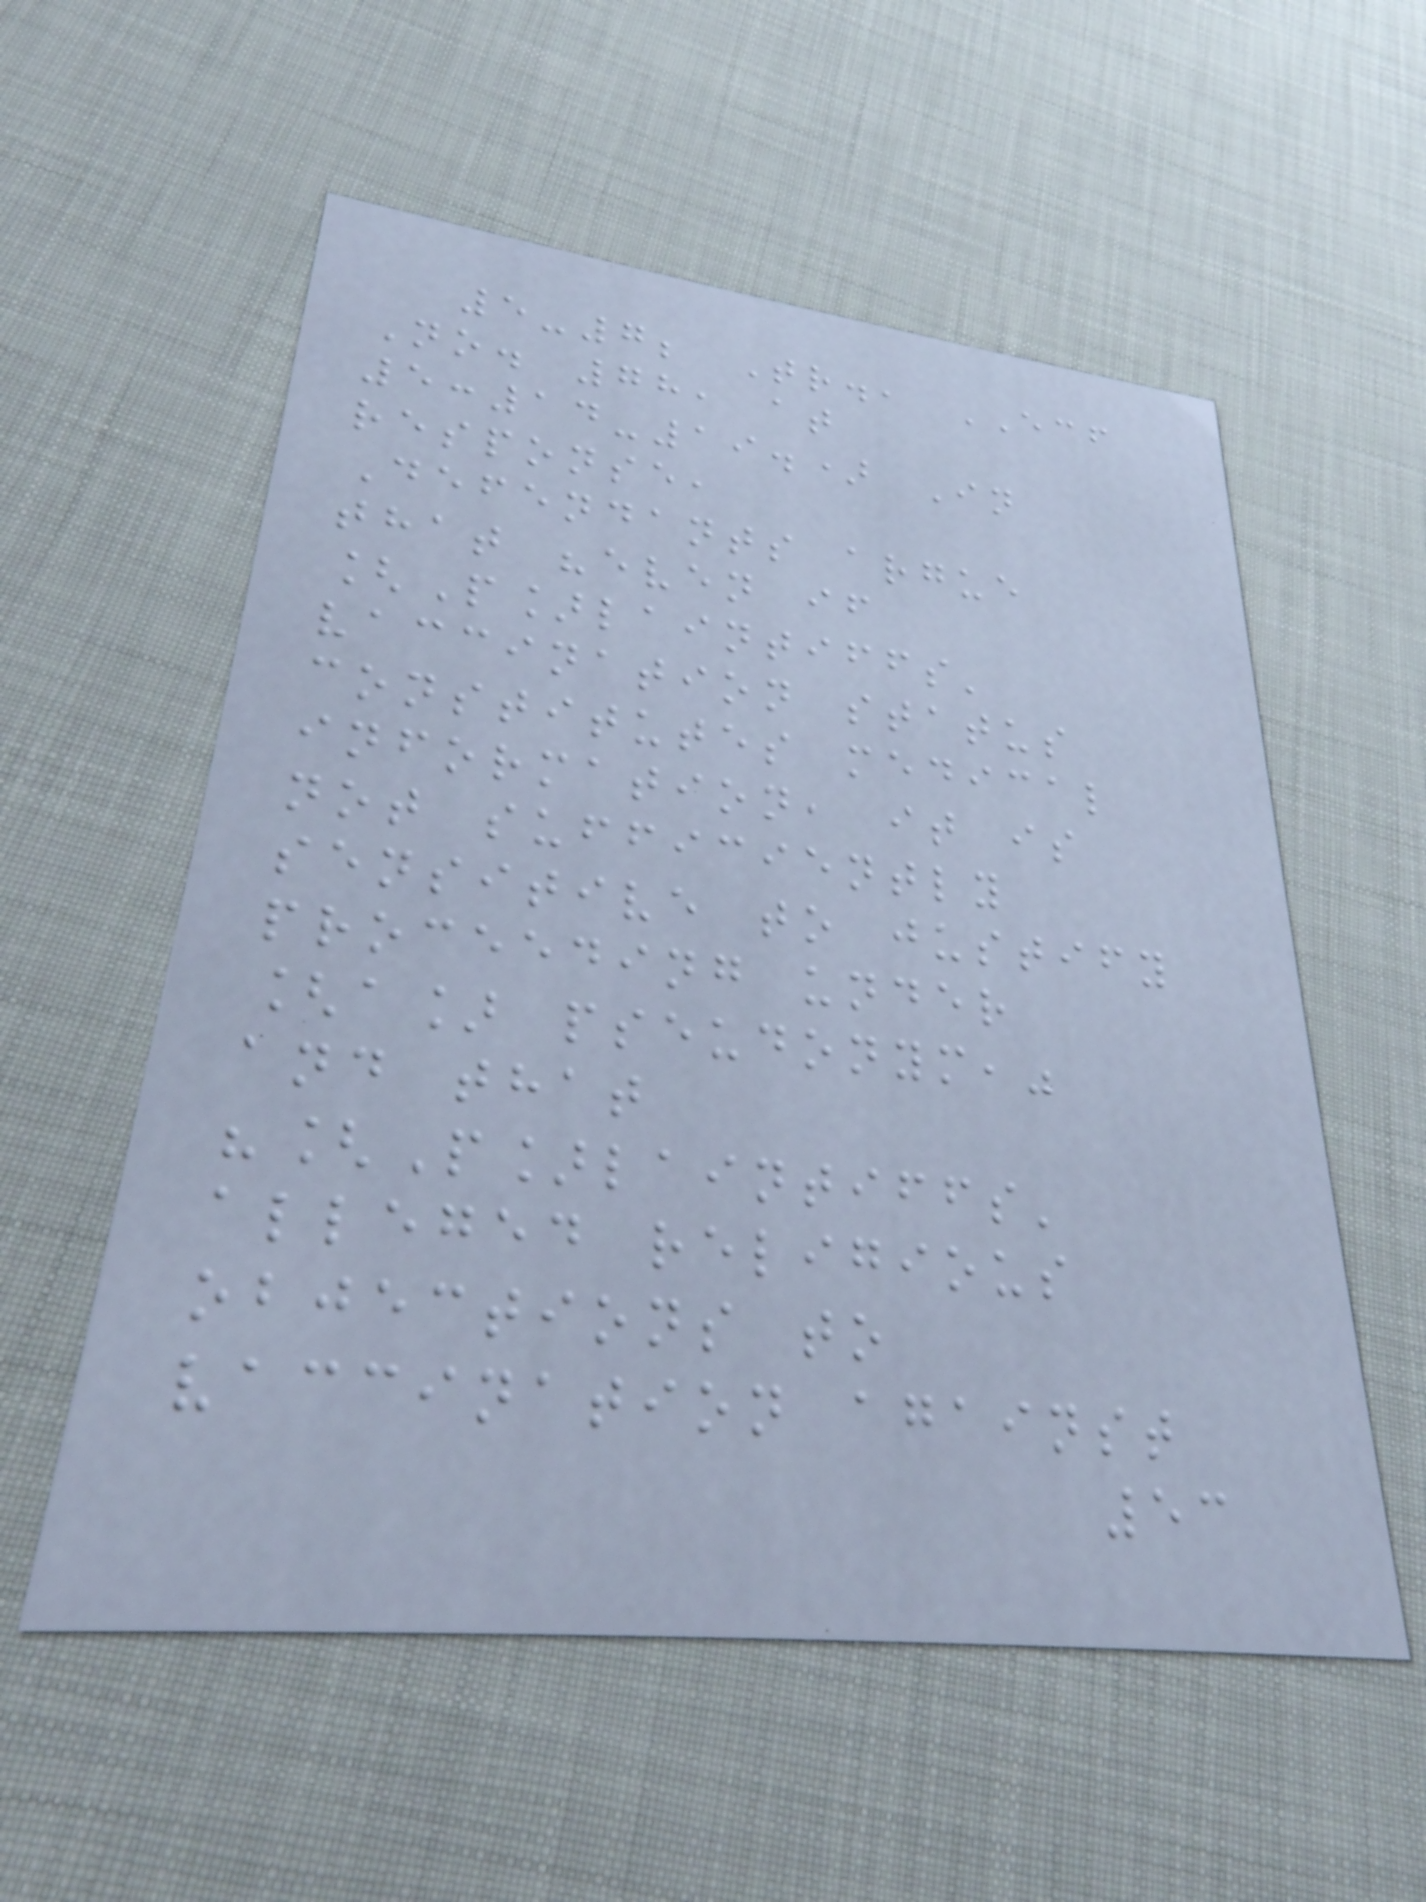5-7; Tr., ECF
No. 78, at
5:14-19.) In
response,
Defendants argue
that "even if
[P]laintiffs'
vaccination status
constitutes medical
information, it is
not sufficiently
sensitive to justify
proceeding under
[a] pseudonym,"
and that
"[P]laintiffs'
alleged religious
objections to
vaccination against
53
